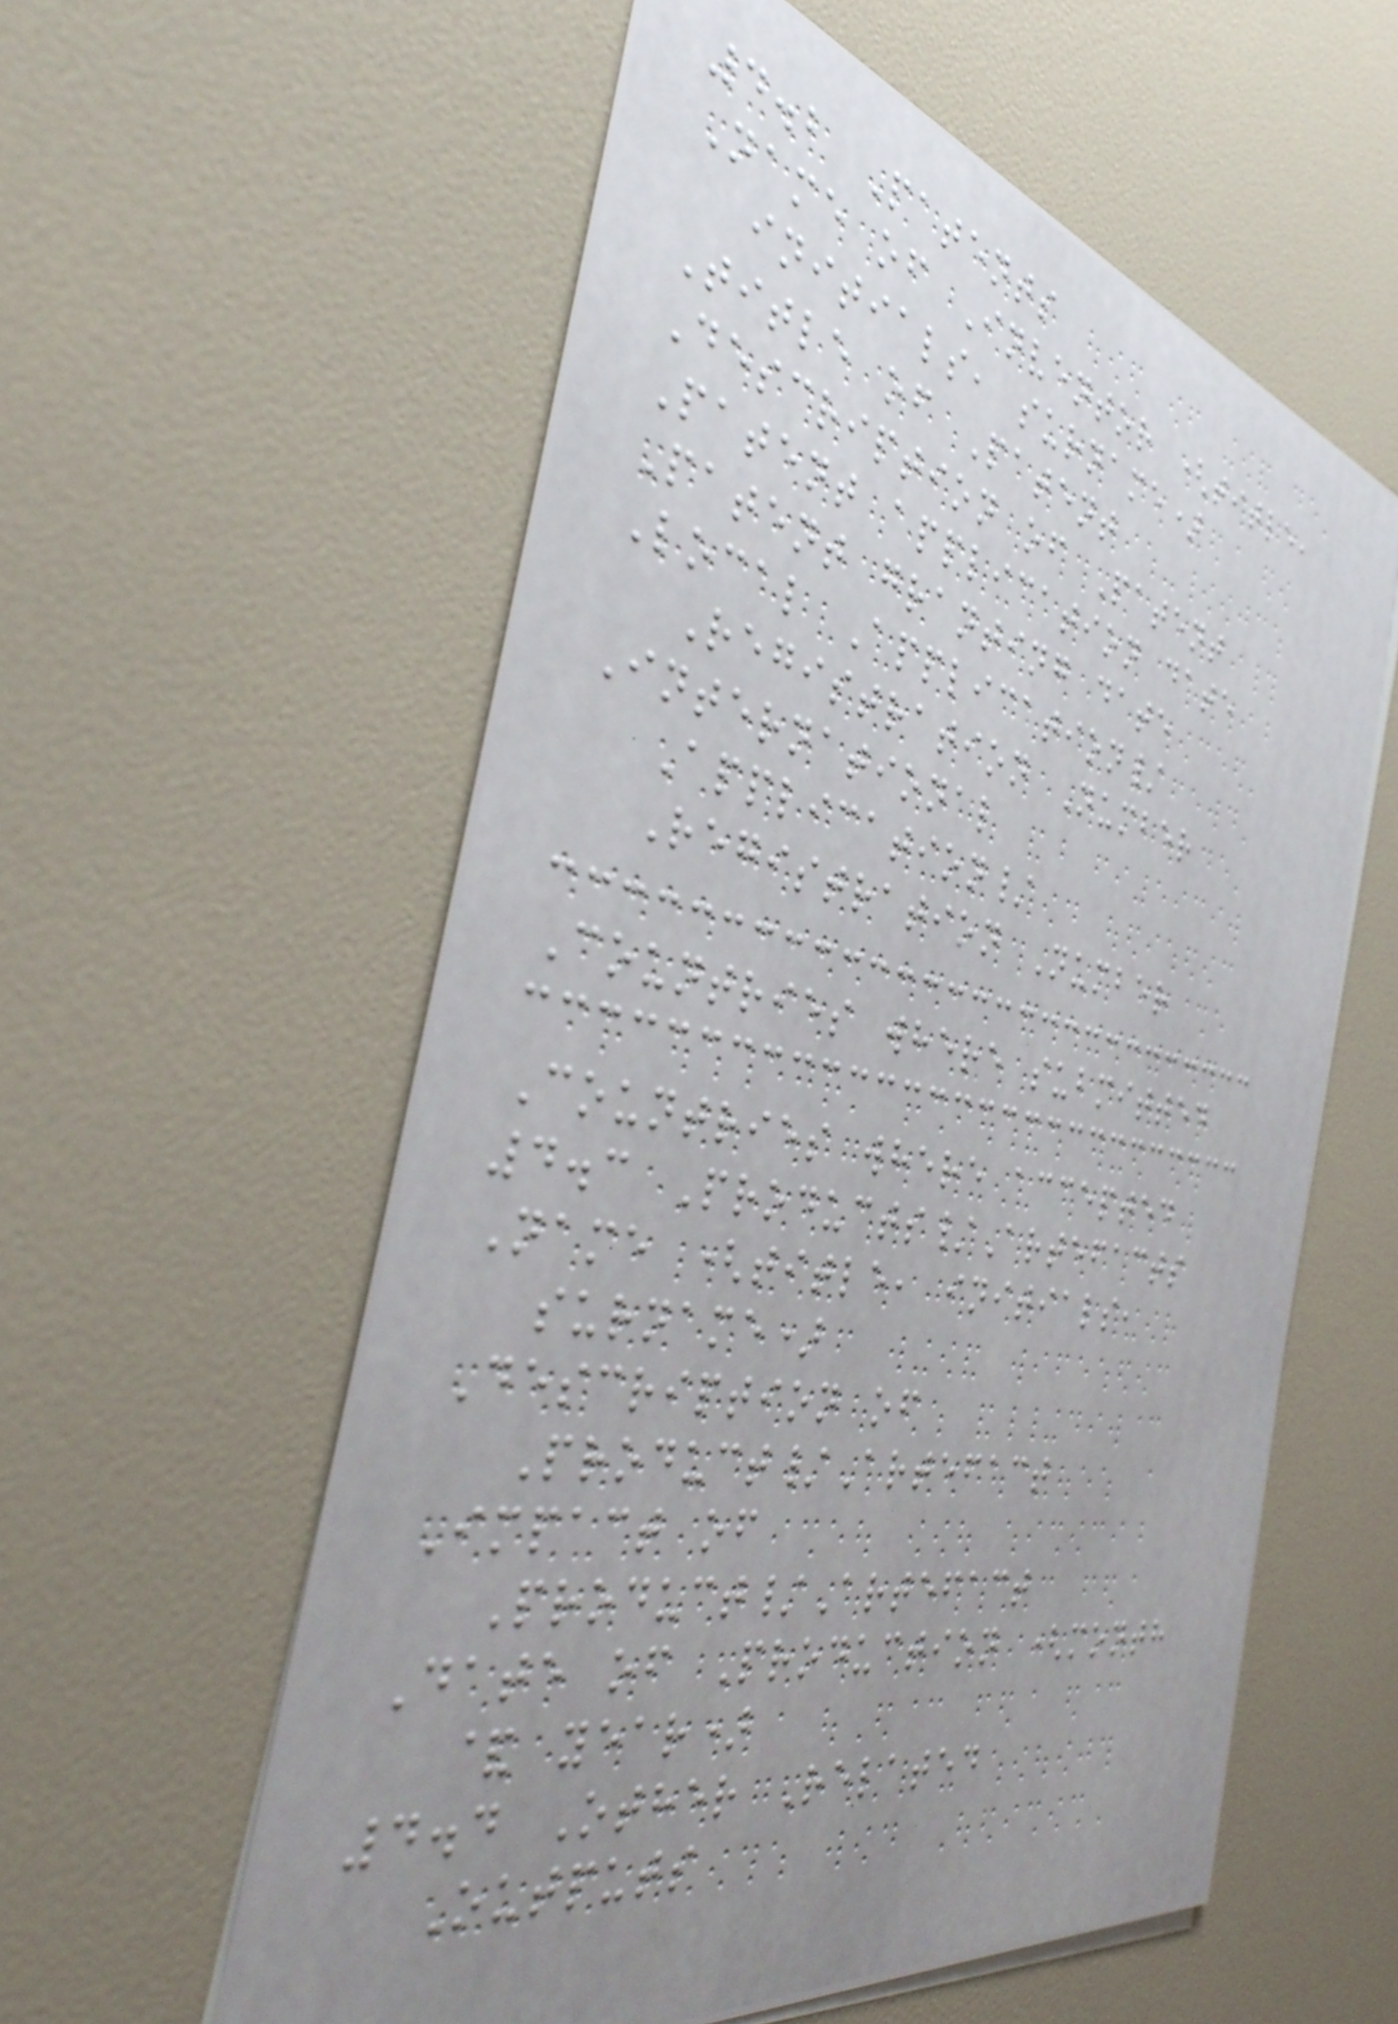4.2 Patents
Name of Inventor (title,
initials, surname)
Title of Patent
Description of Patent
Patent application date
Patent granting date
Local Application/
Registration Number
International
Application/
Registration Number
Countries where submitted
Countries where accepted
4.3 Products/Artefacts
Name (title, initials,
surname)
Description of
Product/Artefact
Impact of
Product/Artefact
Date of Production (month
& year)
4.4 Other Related
Outputs
